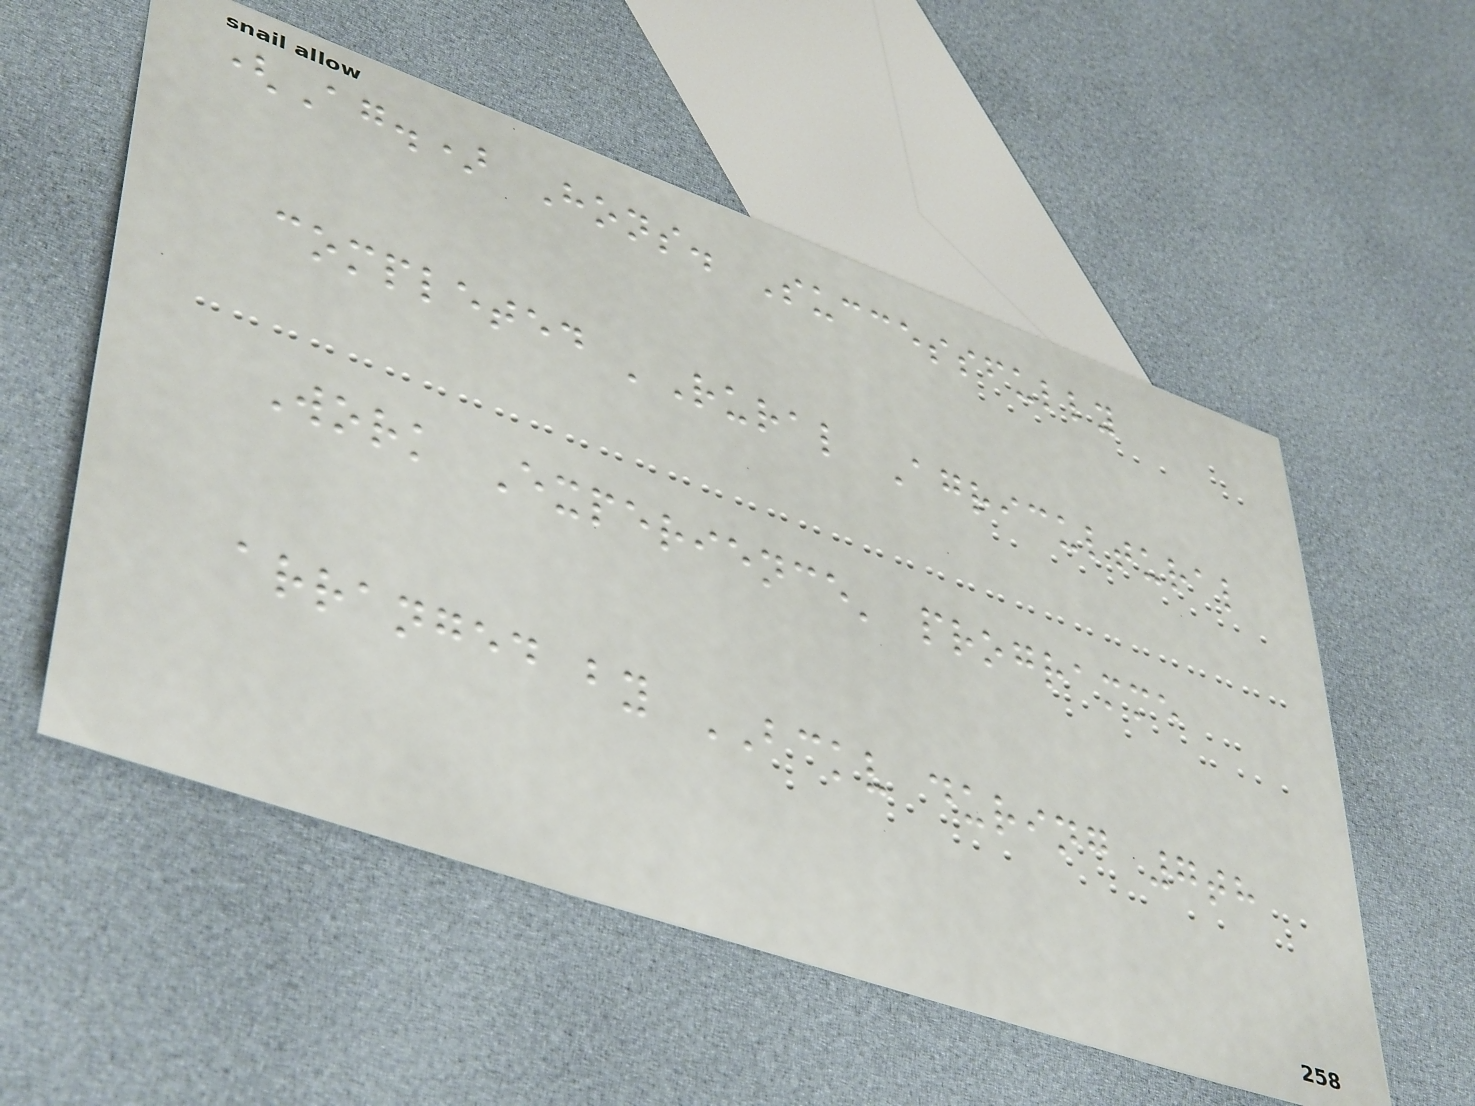(Ag.) Hons. Successfully
completed 'Rural Agricultural
Work Experience' programme
arranged by BCKV during 7th
